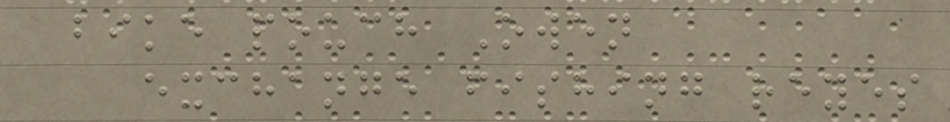bike pouch Owen
exchange fishing reyes
